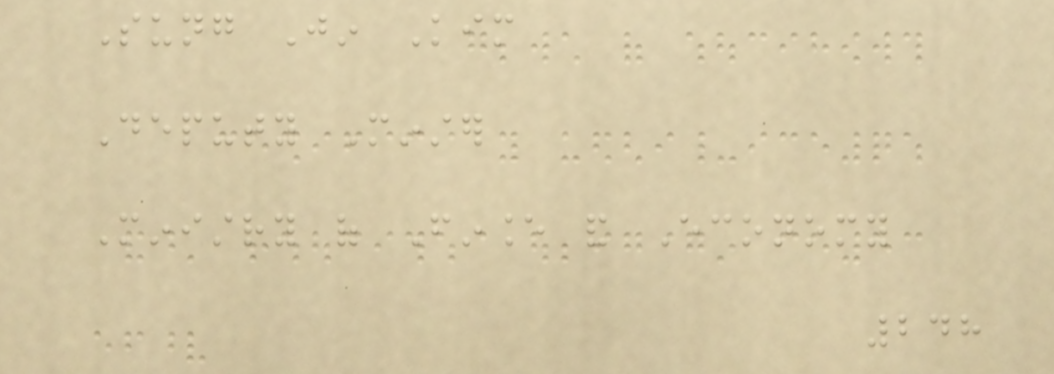Sung Jin Kim
Deputy Minster
Ministry of Finance and Economy
248
